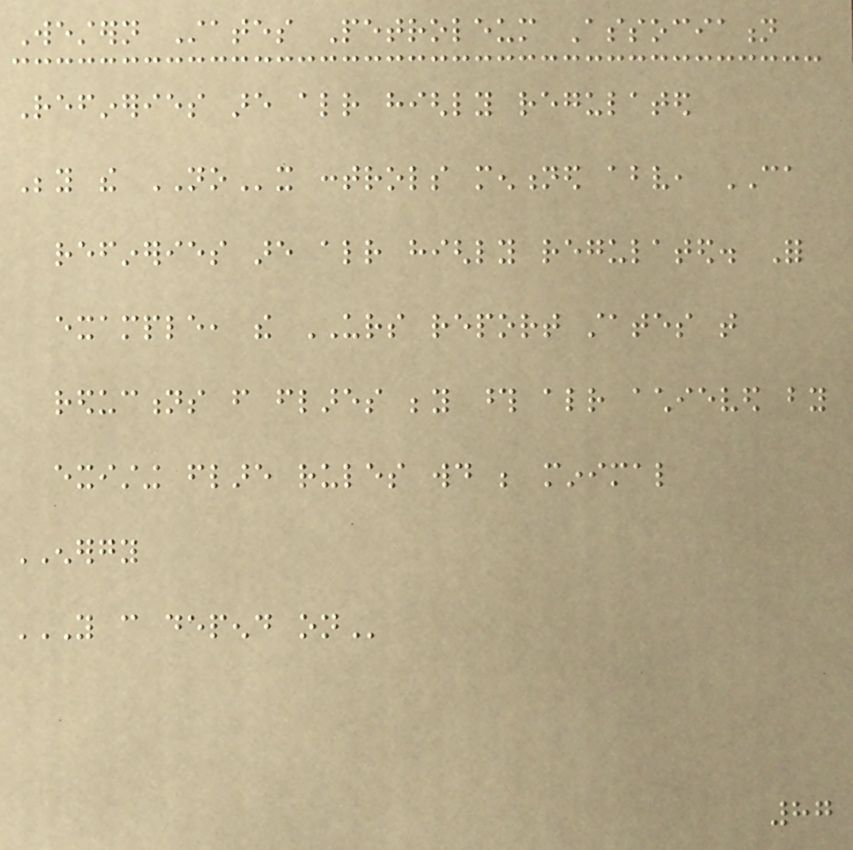Western States Petroleum Association
Refineries are already highly regulated
Beyond the NOx controls mentioned above, CA
refineries are already highly regulated. For
example, the URS report states that
reductions from flares beyond those already achieved by
existing flare rules would be minimal
ENERGY
YOU CAN DEPEND ON
87
